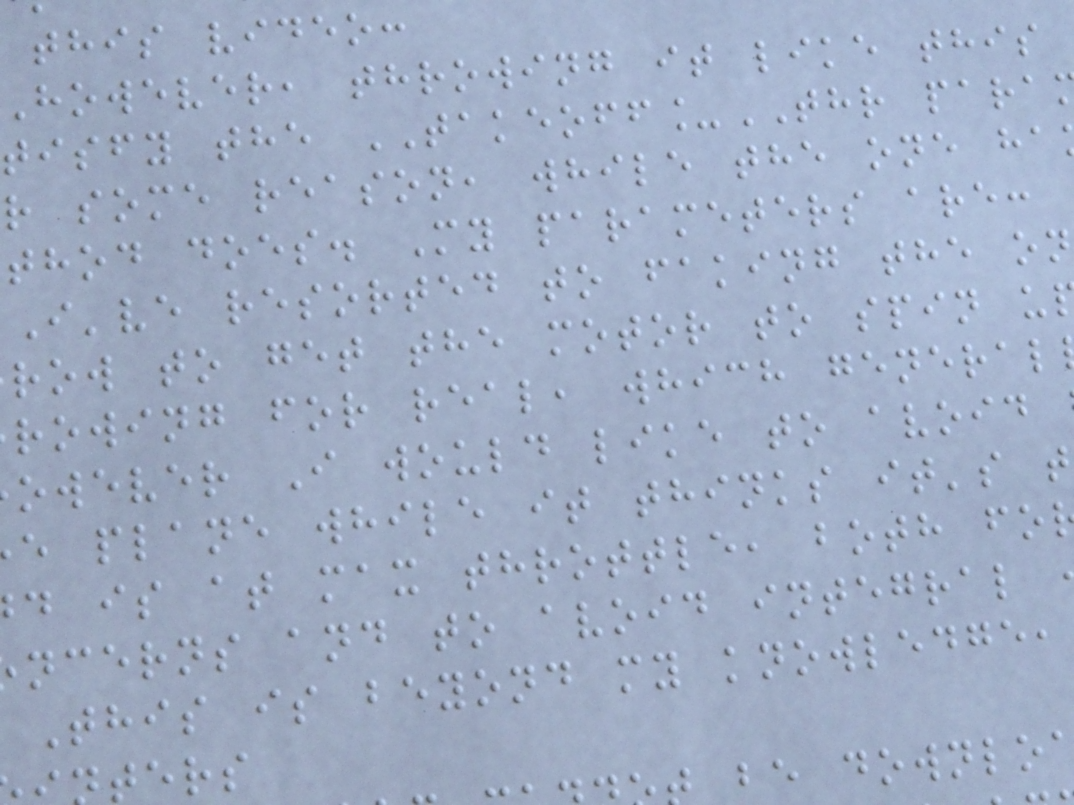this video:
however, throwing it like this
tisfy the TAKEOFF_THR para
r some reason, while the one ha
thod does. My parameters are:
I've resorted to faking the on
row to get the motor to spin u
rowing for real, which general
owever I would like to avoid
e plane while it thinks it's t
d is at max throttle, both fo
ncerns and to avoid integral
This is beyond my knowledge,
ters
be downlo
